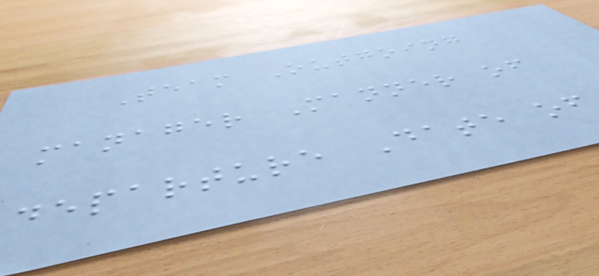Team Outgoing
manager Manner of
departure Date of
